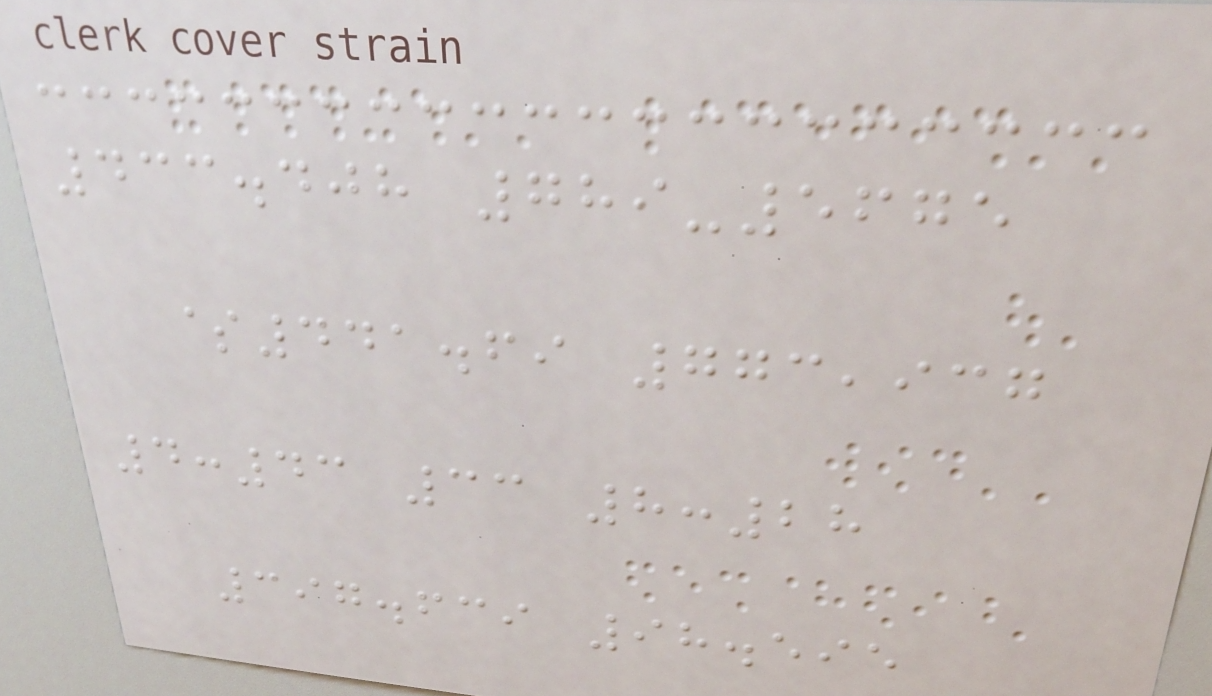433.408 789-5675
$441.69 773,937
4:43 33 8:28
397.639 98.595
